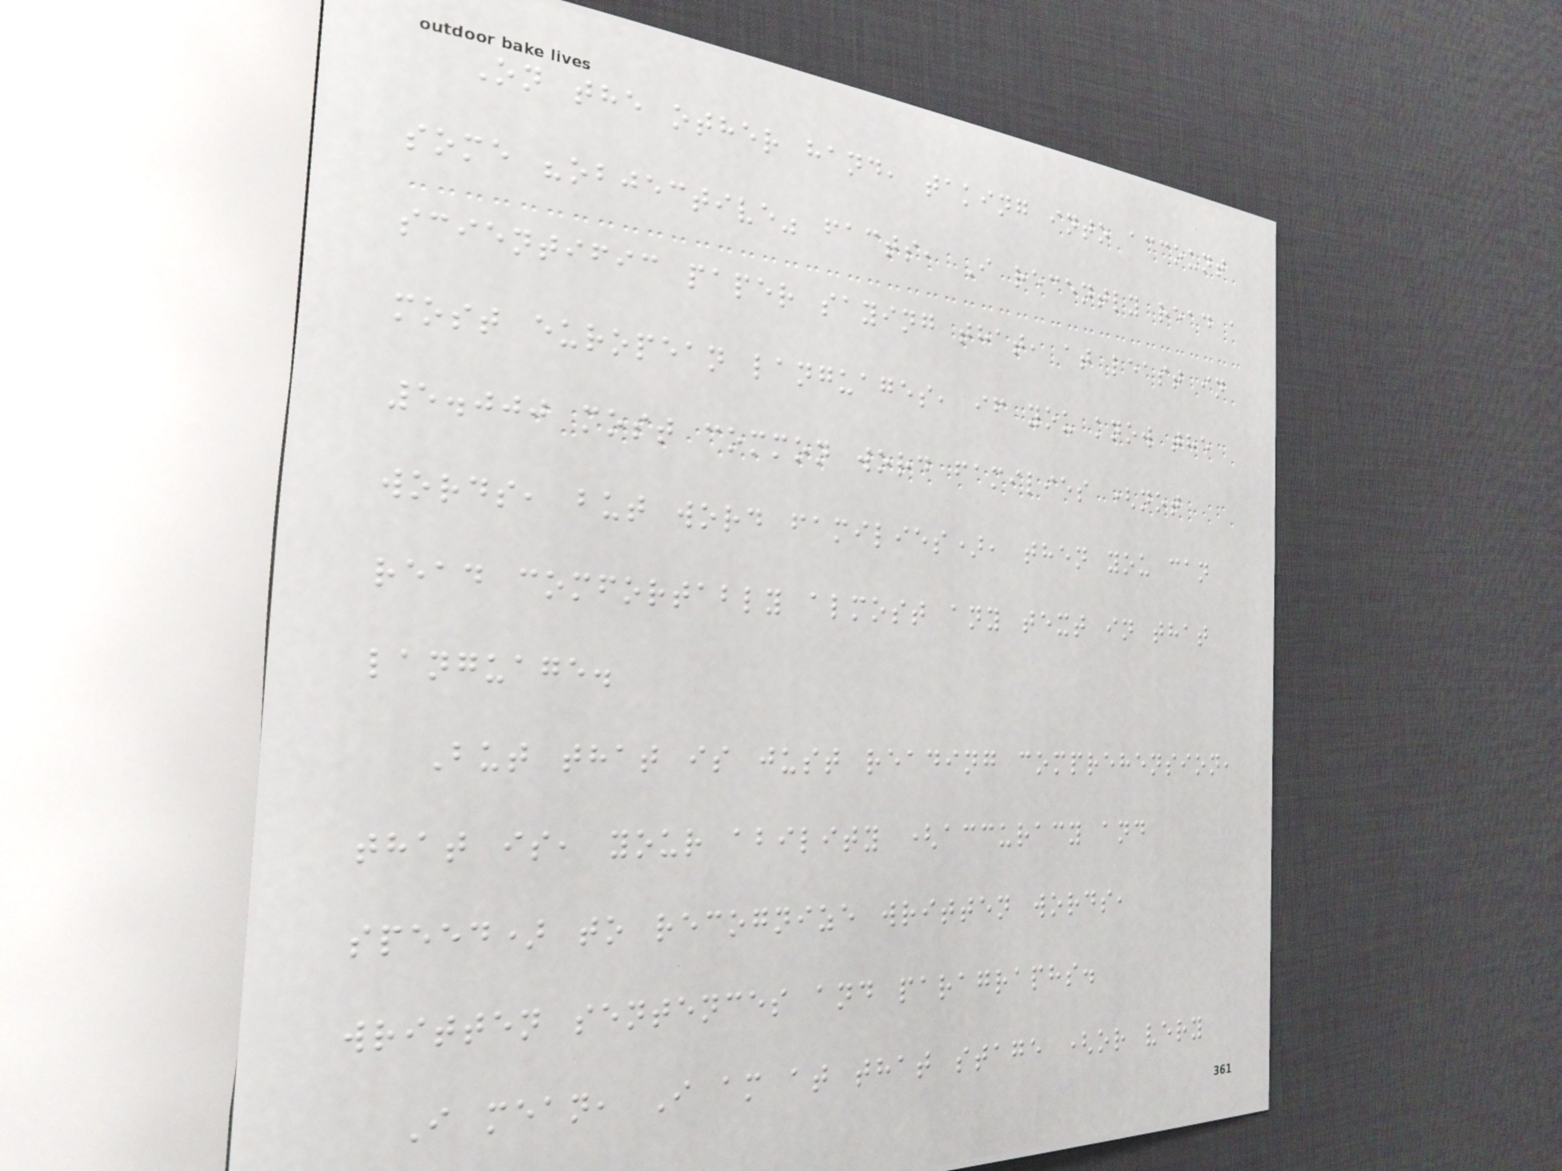On the other hand, taking into account
some "objective" facts, I recently read a
scientific paper saying that, at least in
most european languages, if you know the
5.000 most common word families (not
words, but word families), then you can
read comfortably almost any text in that
language.
But that is just reading comprehension,
that is, your ability (accuracy and
speed) to recognize written words,
written sentences and paragraphs.
I mean, I am at that stage (or very
